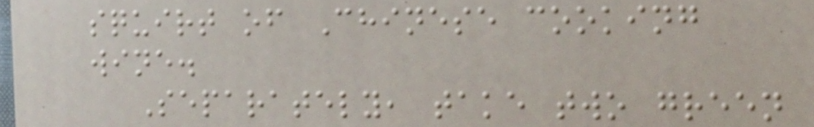squirt of Chinese cooking
wine.
Separately, take two green
